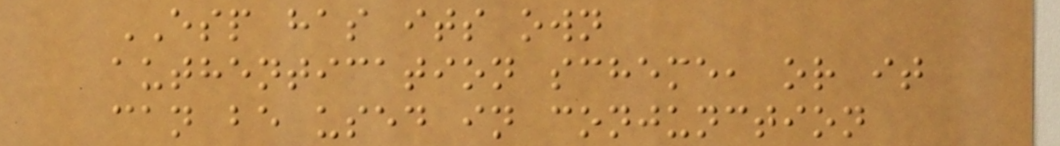ESP has its own
authentication scheme, or it
can be used in conjunction
